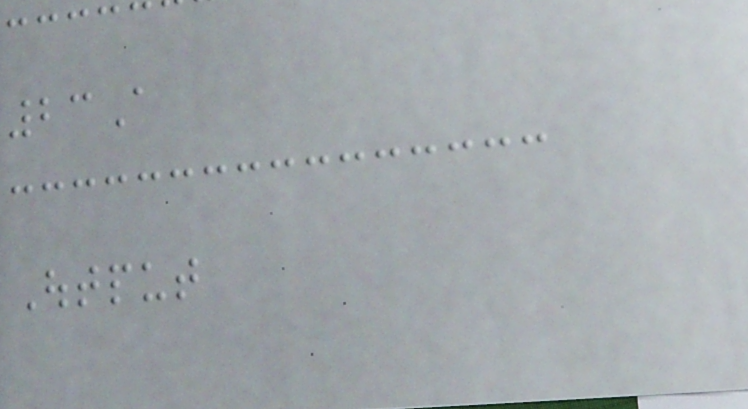23A
Output
